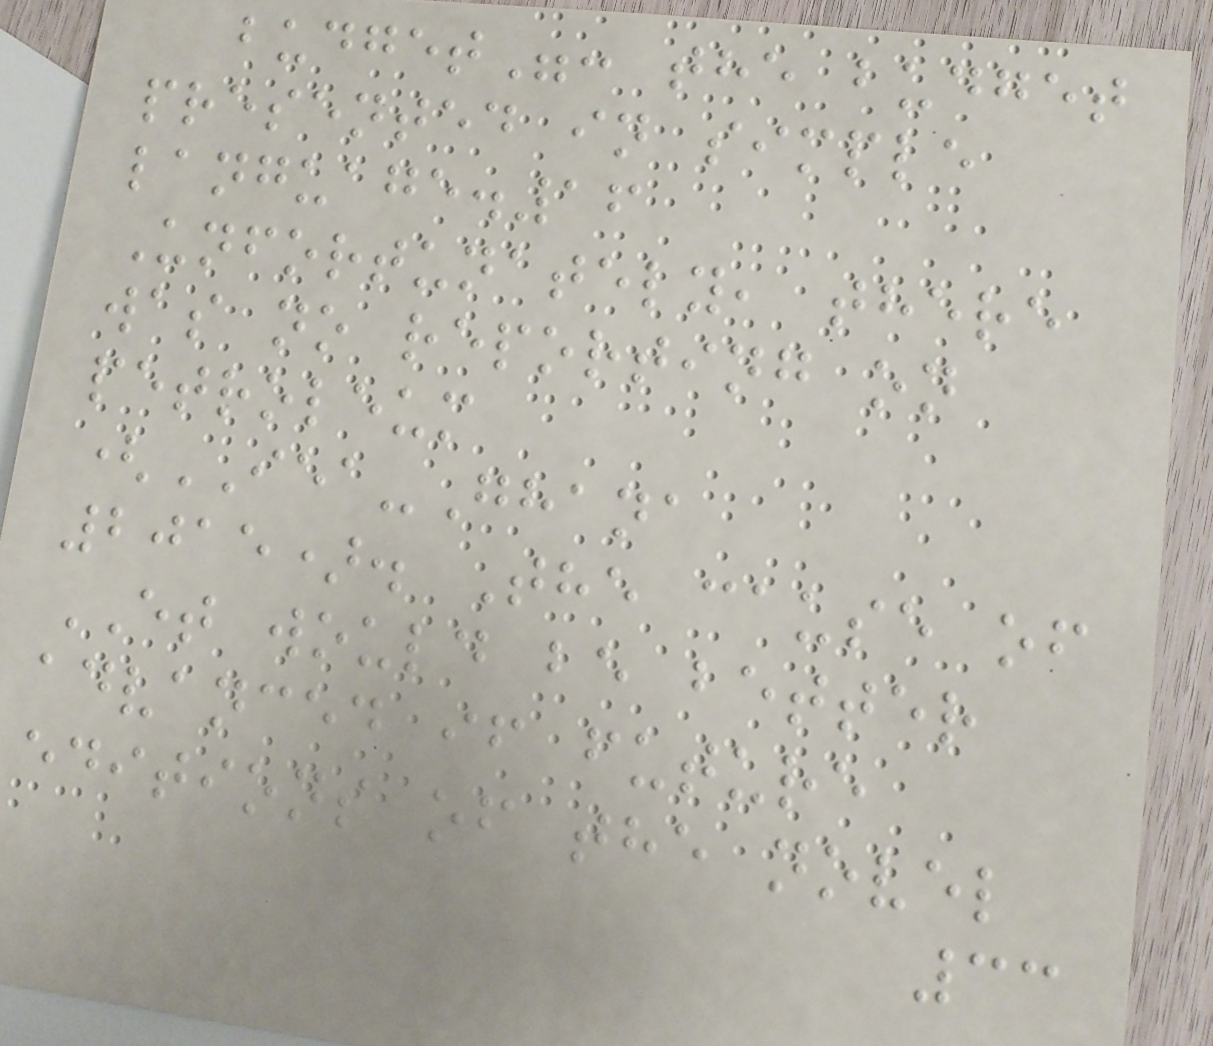budget": the budget
presented in simple
language.16
Unfortunately, there
was no reporting on
petroleum
(IEA-Ghana
2015). The cause of
ET would be better
advanced if future
editions of the novel
33
